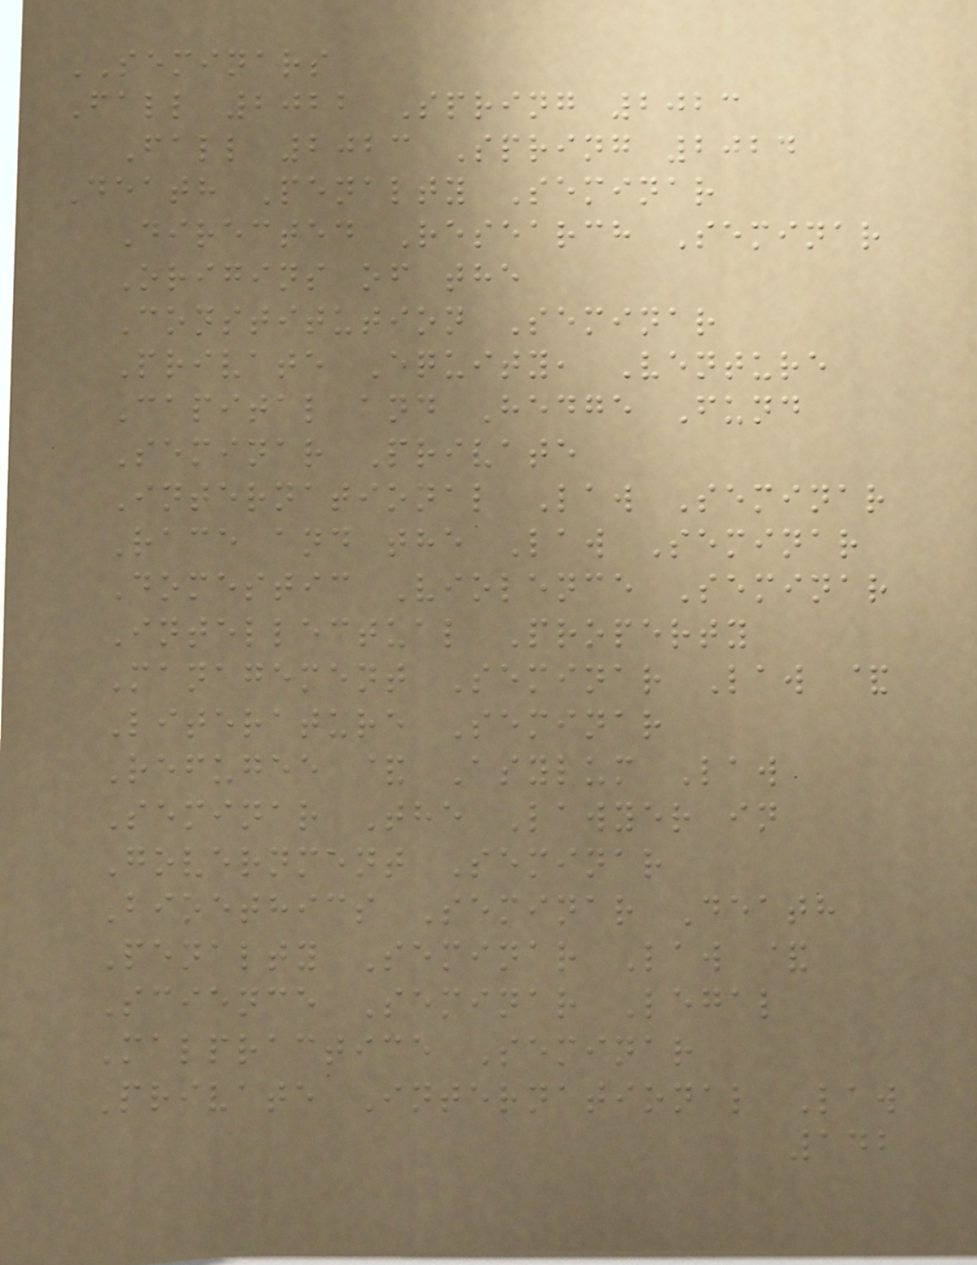SEMINARS
Fall 2022 Spring 2023
Fall 2023 Spring 2024
Death Penalty Seminar
Directed Research Seminar
Origins of the
Constitution Seminar
Private Equity, Venture
Capital and Hedge Fund
Seminar Private
International Law Seminar
Race and the Law Seminar
Domestic Violence Seminar
Intellectual Property
Management Seminar Law &
Literature Seminar
Refugee & Asylum Law
Seminar The Lawyer in
Government Seminar
Bioethics Seminar Death
Penalty Seminar Law &
Science Seminar Legal
Malpractice Seminar
Private International Law
142
